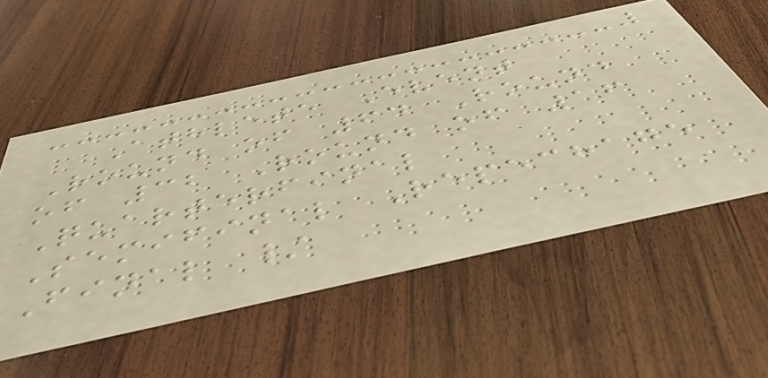Athlete Event
Round of 64 Round
of 32 Round of 16
Quarterfinal
Semifinal Repechage
Final /
